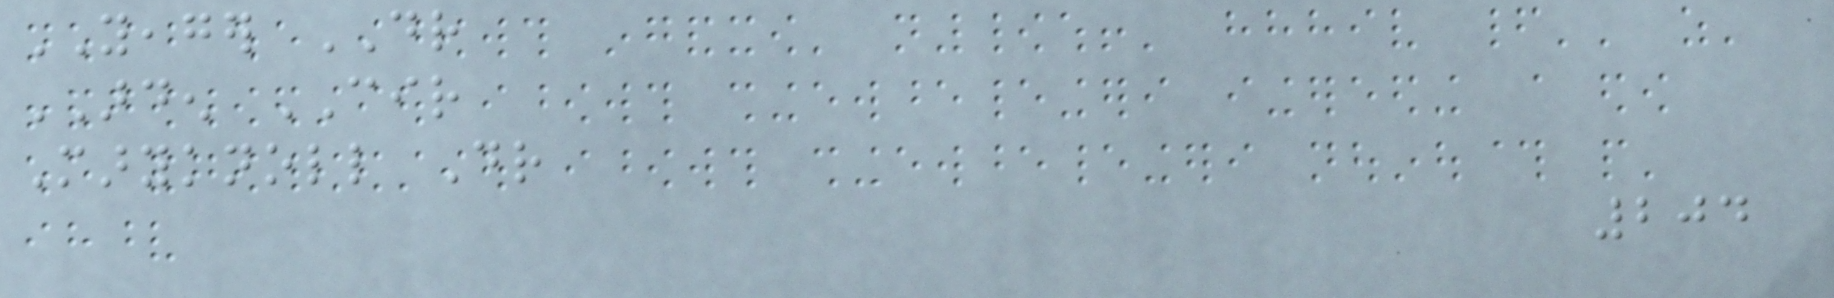YEAGER DR
ARDEN CIR
Maryknoll Dr
204
